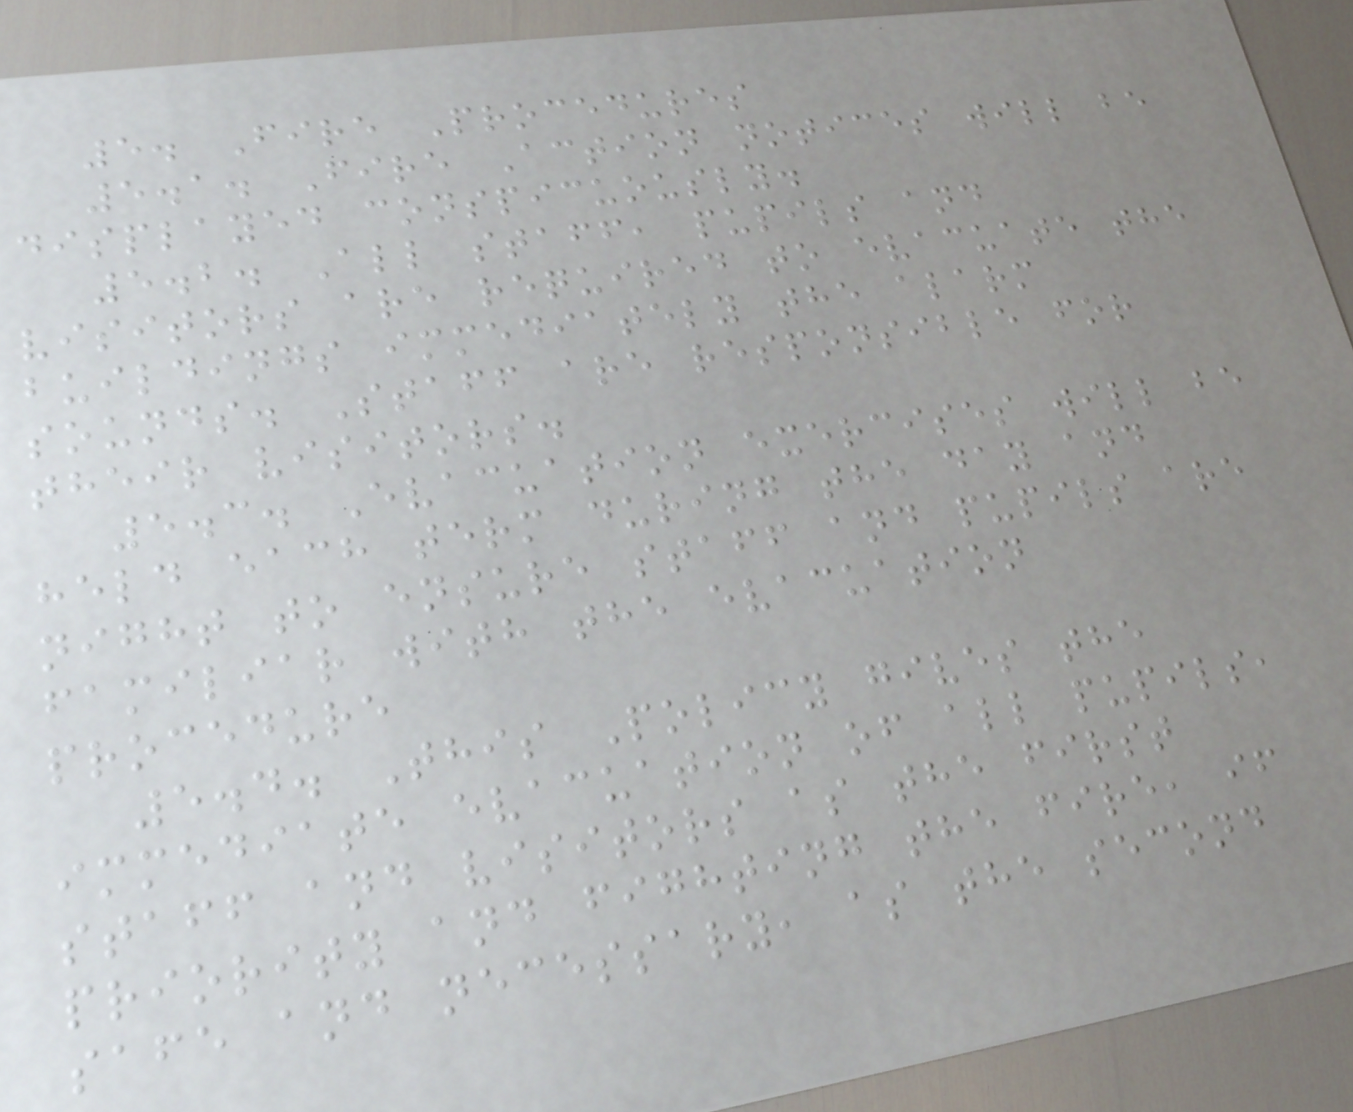5. Fire Procedures
5.1. Fire Action notices will be
displayed conspicuously.
5.2. All staff, pupils and
visitors are required to evacuate the
buildings immediately the alarm
sounds. Staff are responsible for
their visitors.
5.3. Evacuation exercises will be
held each term during the day and
night to ensure staff and pupils are
familiar with the evacuation
procedure
5.4. This Policy gives the
immediate evacuation of all pupils,
staff and visitors as the first
priority and fighting the fire, if
safe and necessary, as the second
